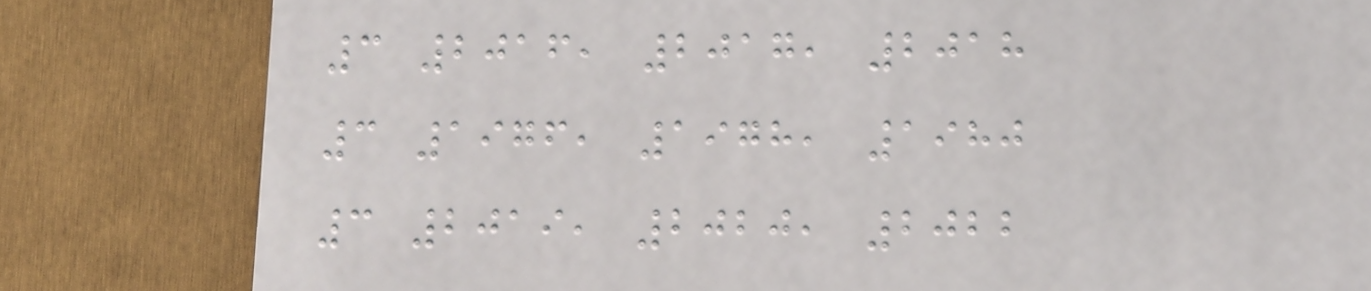3 2016, 2017, 2018
3 1976, 1978, 1980
3 2019, 2020, 2022
